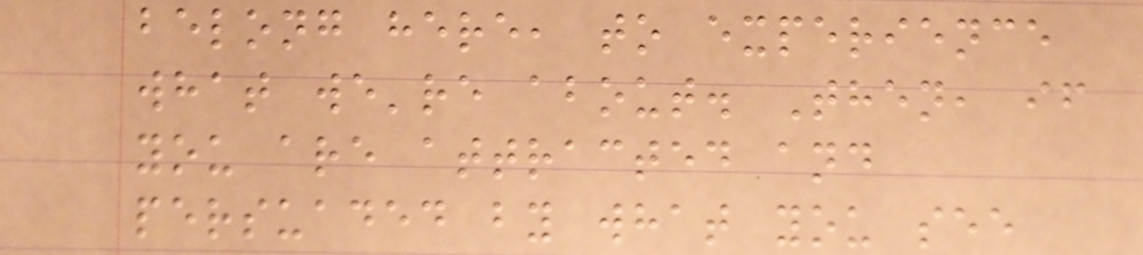belong here, to experience
what we're about. Then, if
you are attracted and
persuaded by what you see
